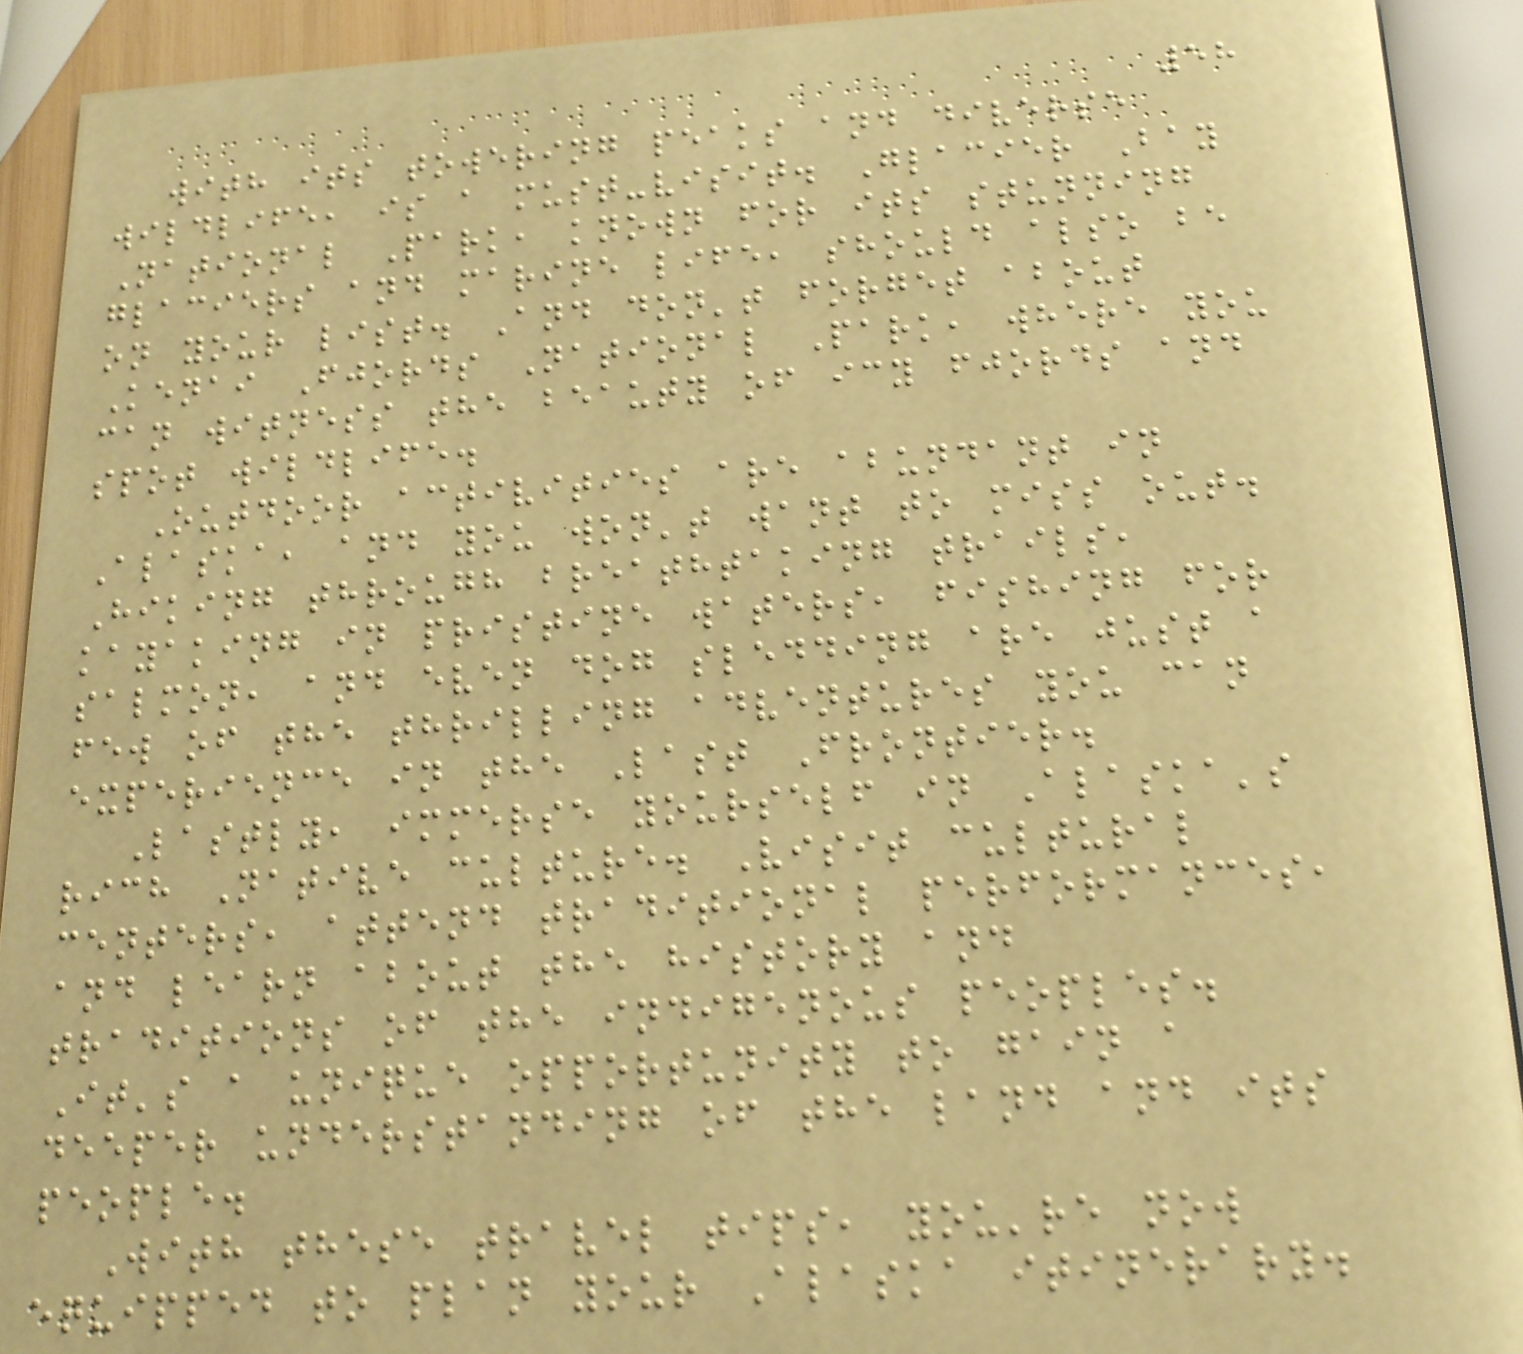58
with its towering peaks and diverse
wildlife, is a must-visit. Glacier Bay
National Park, known for its stunning
glaciers and marine life, should also be
on your list. And don't forget about
Kenai Fjords National Park, where you
can witness the beauty of icy fjords and
spot wildlife.
Outdoor activities are abundant in
Alaska, and you won't want to miss out.
Hiking through breathtaking trails,
kayaking in pristine waters, fishing for
salmon, and even dog sledding are just a
few of the thrilling adventures you can
experience in the Last Frontier.
Lastly, immerse yourself in Alaska's
rich Native culture. Visit cultural
centers, attend traditional performances,
and learn about the history and
traditions of the indigenous peoples.
It's a unique opportunity to gain a
deeper understanding of the land and its
people.
With these travel tips, you're now
equipped to plan your Alaska itinerary.
